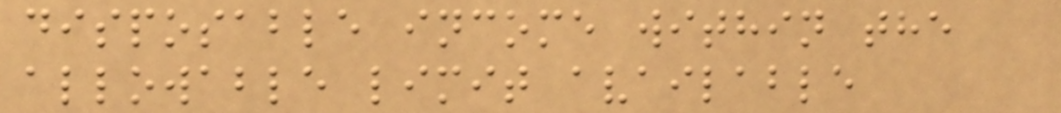disposable income within the
allowable limit available
